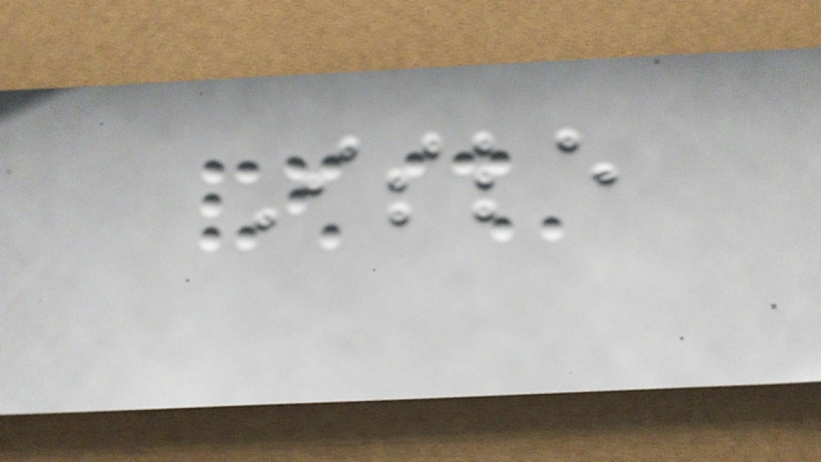Isle
